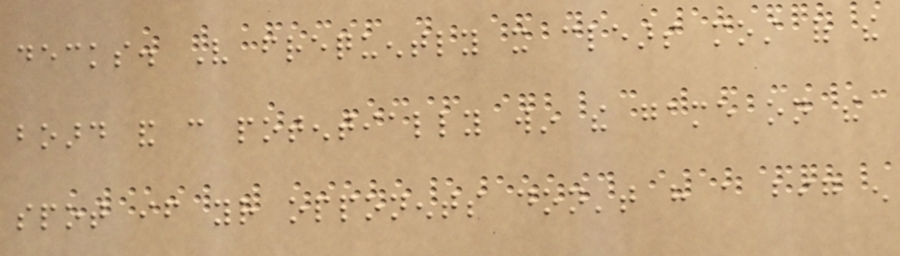decks. Very frequently it clears most of the
board and can potentially win the game on the
spot if your opponents don't have a big enough
